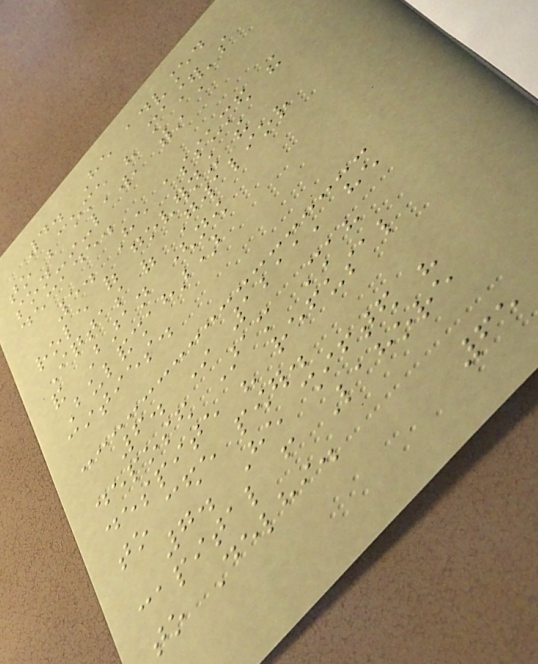4. He advanced
to become his master's
son-in-law, within a
decade.
5. He assumed the
role of governing the
Iqtas of Gwalior
and Baran (now
Bulandshahar)
cities.
6. In 1211, he
deposed Aram Shah
despite his refusal
to cede power.
7. He shifted his
capital from Lahore
to Delhi.
65
